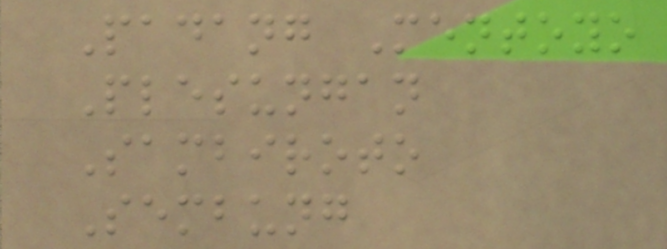Padang Mentoyo
Plesungan
Sambiroto
Sembung
